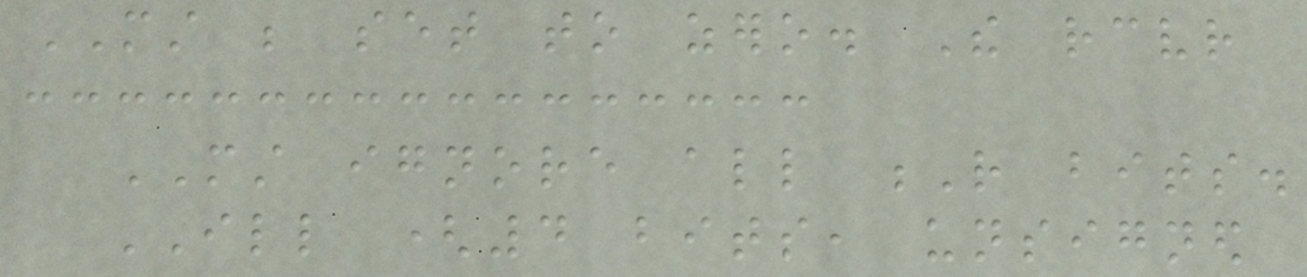MUST be set to zero. The receiver
MUST ignore all R bits.
ILL (4 bits, unsigned
